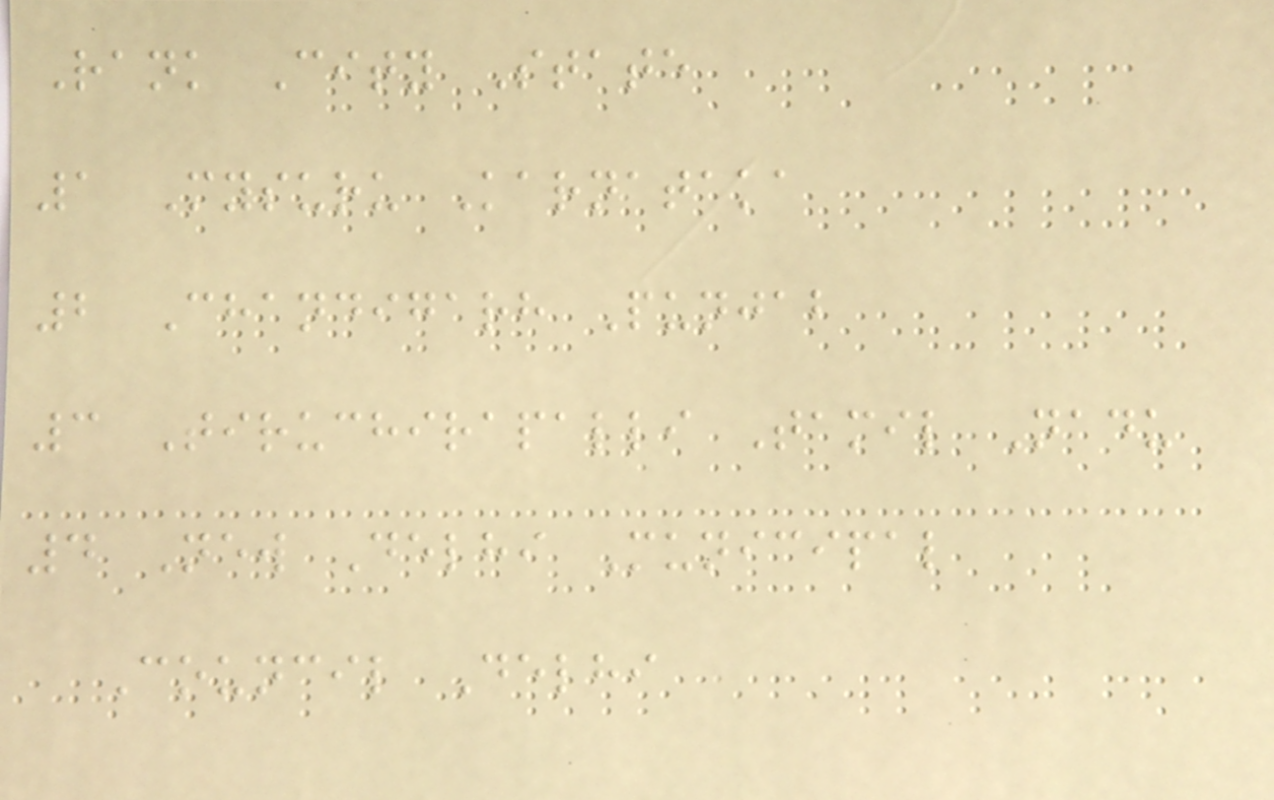Rank City State
1 Mysuru Karnataka
2 Chandigarh Punjab
3 Tiruchirapalli Tamil Nadu
4 New Delhi Municipal
Council Delhi
